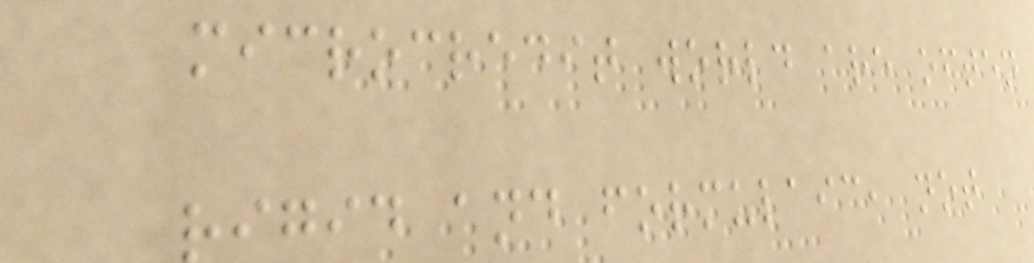microcredit world are often
rigid and formulaic, not
